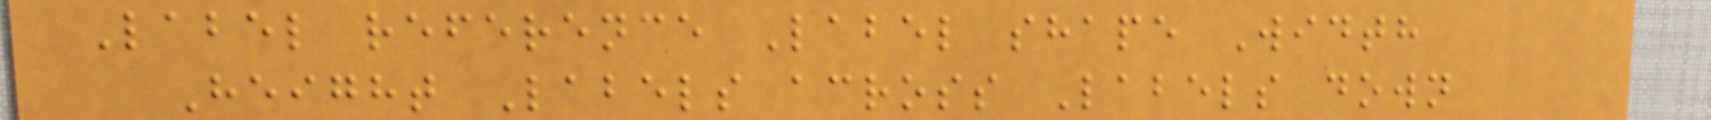Label reference Label shape Width
Height Labels across Labels down
